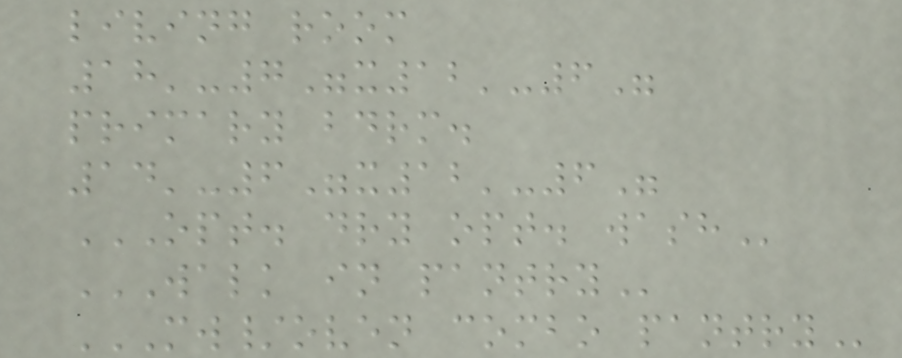living room
18'-7"x12'-6"
primary bdrm.
14'-6"x12'-6"
OPT. DRY OPT. WASH
WALK IN PANTRY
MW/OVEN COMBO PANTRY
